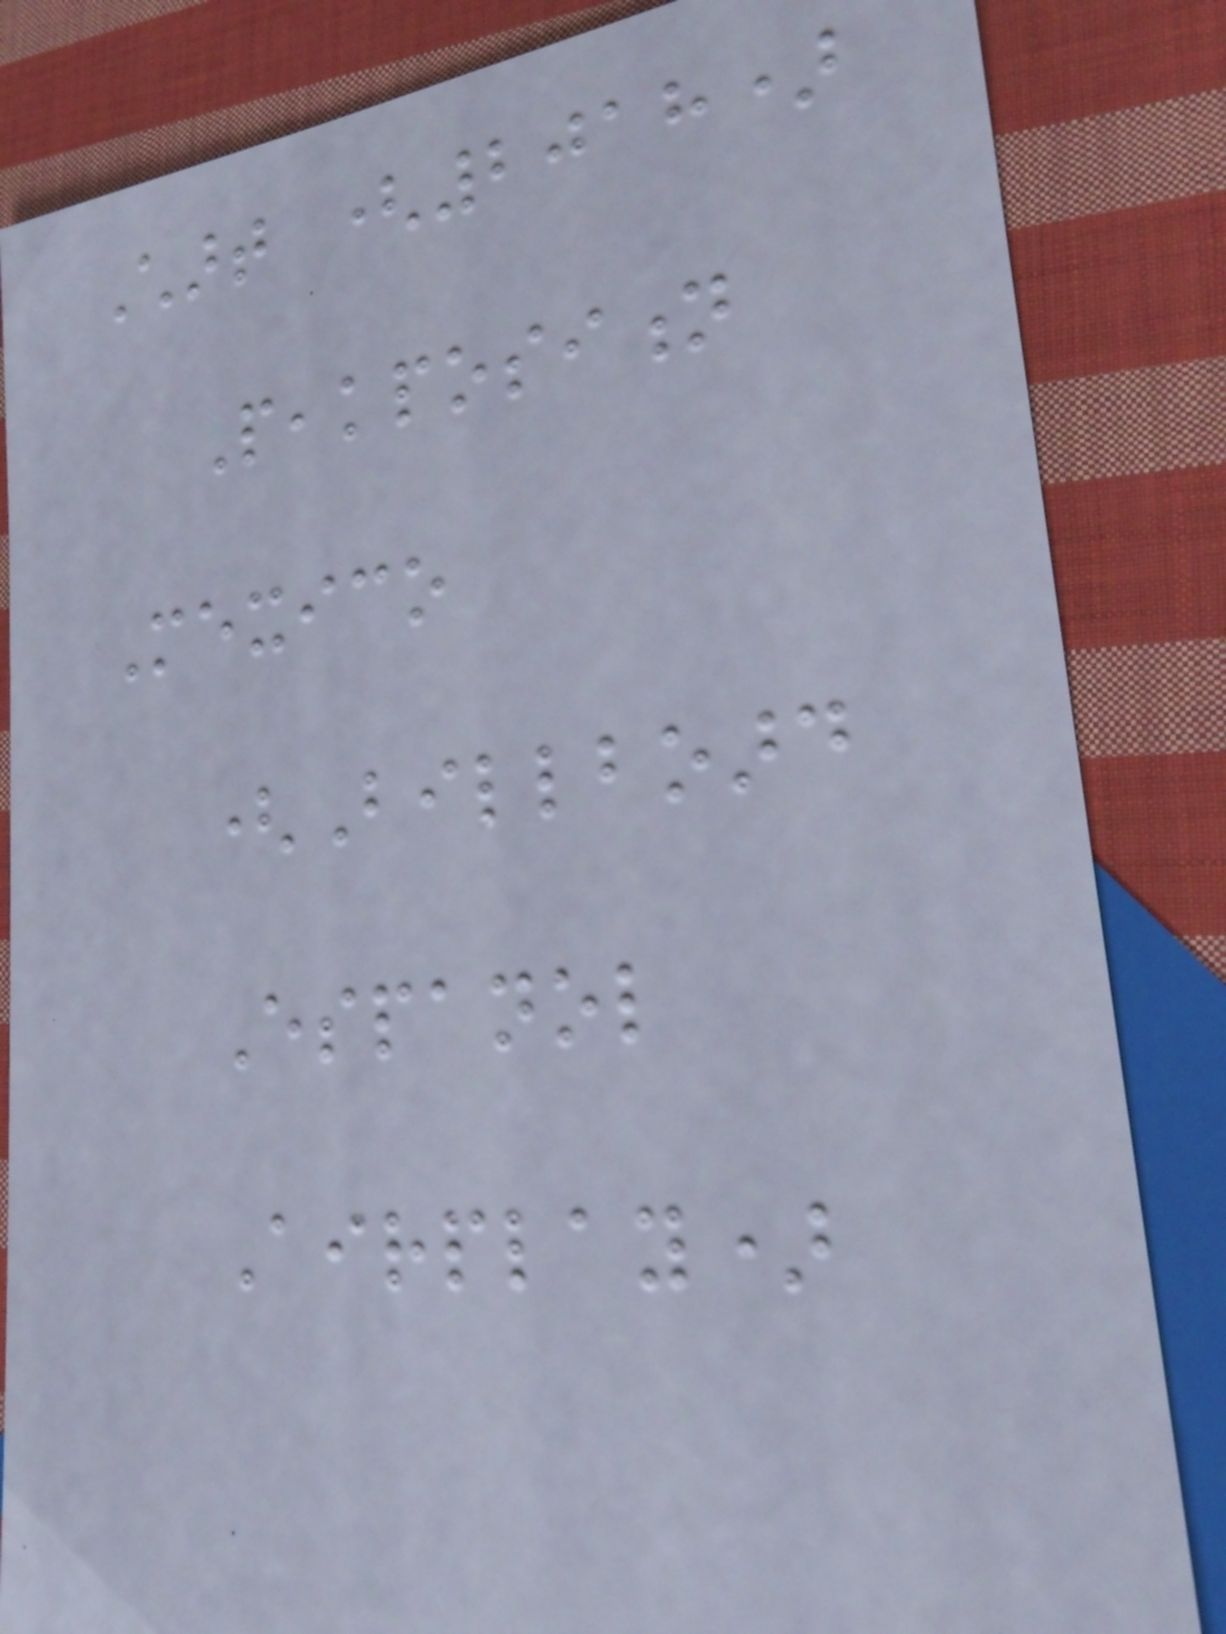Chart (2018)
Peakposition
Mexico
(Billboard
Espanol
Airplay)
